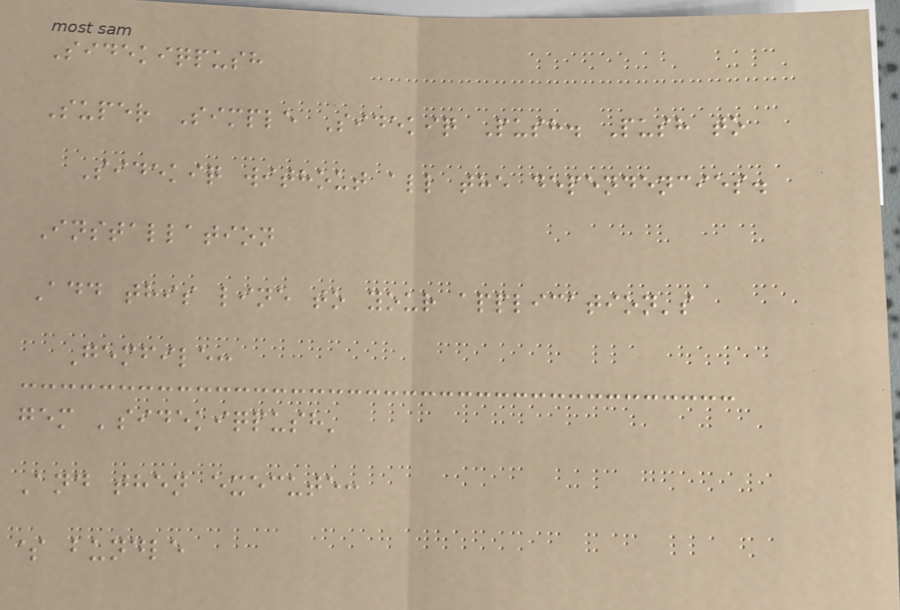Sidekiqpush
Super Simple Sidekiq Push. Push to
Sidekiq without all the dependencies.
Installation
Add this line to your application's
Gemfile:
gem 'sidekiqpush'
And then execute:
$ bundle
